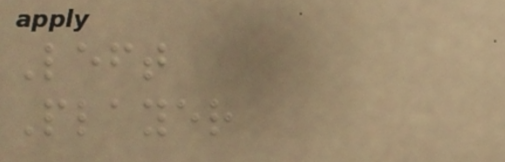Left
Player
